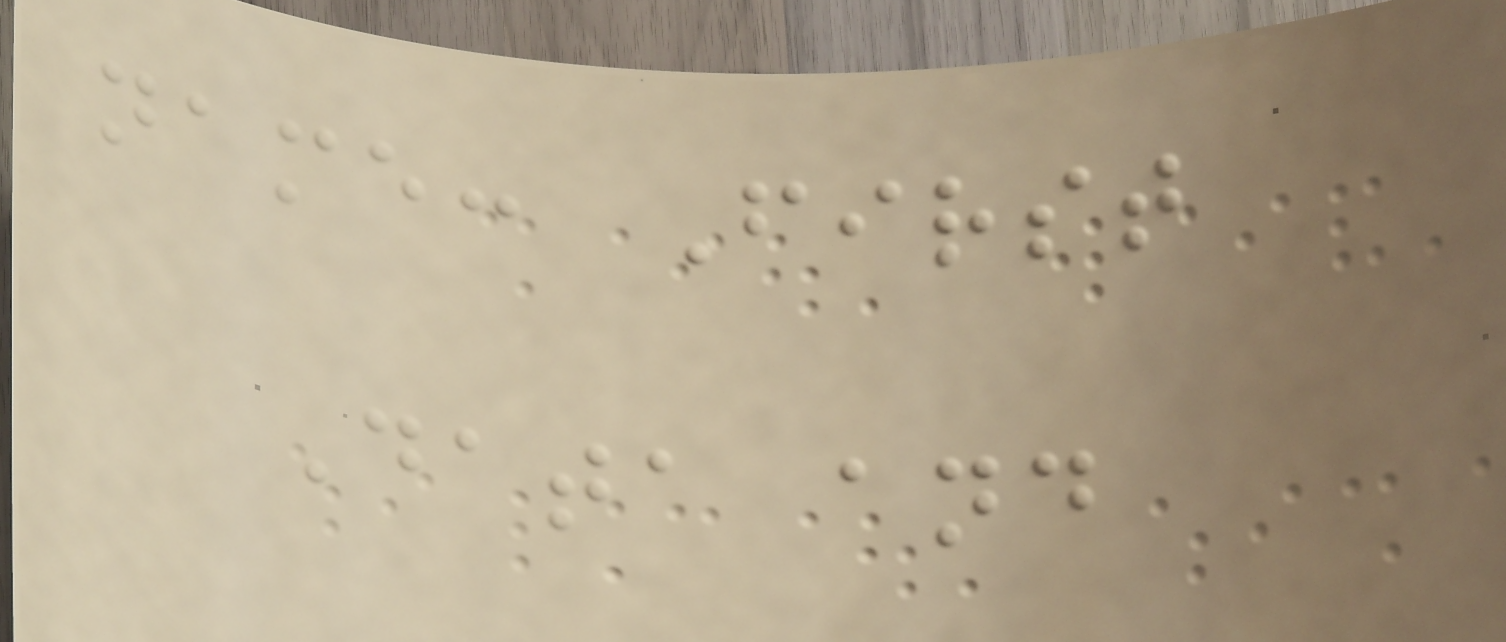name: First
Data and
